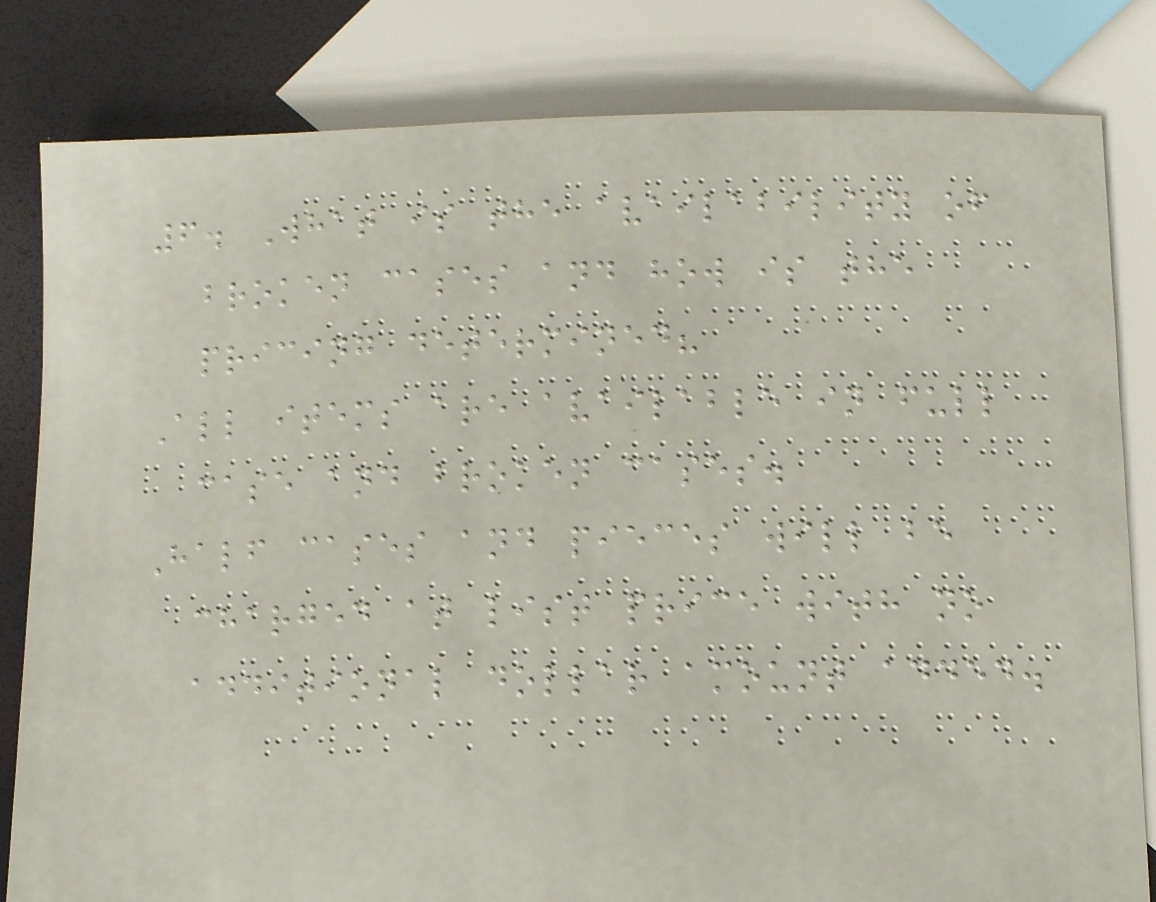6. What is the availability of
broken cases and how is the
pricing determined?
All items are available in full
case and broken cases.
Half cases and pieces will be
charged at list price with no
additional dollar amount added.
